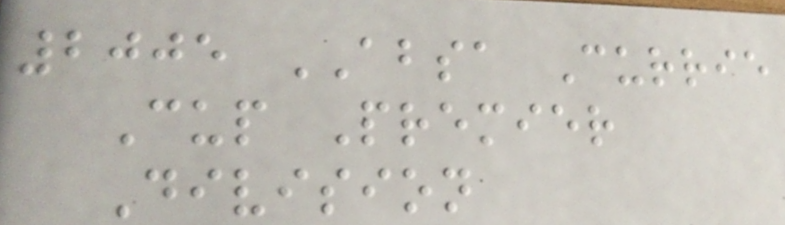2005 ABSA Currie
Cup Premier
Division
